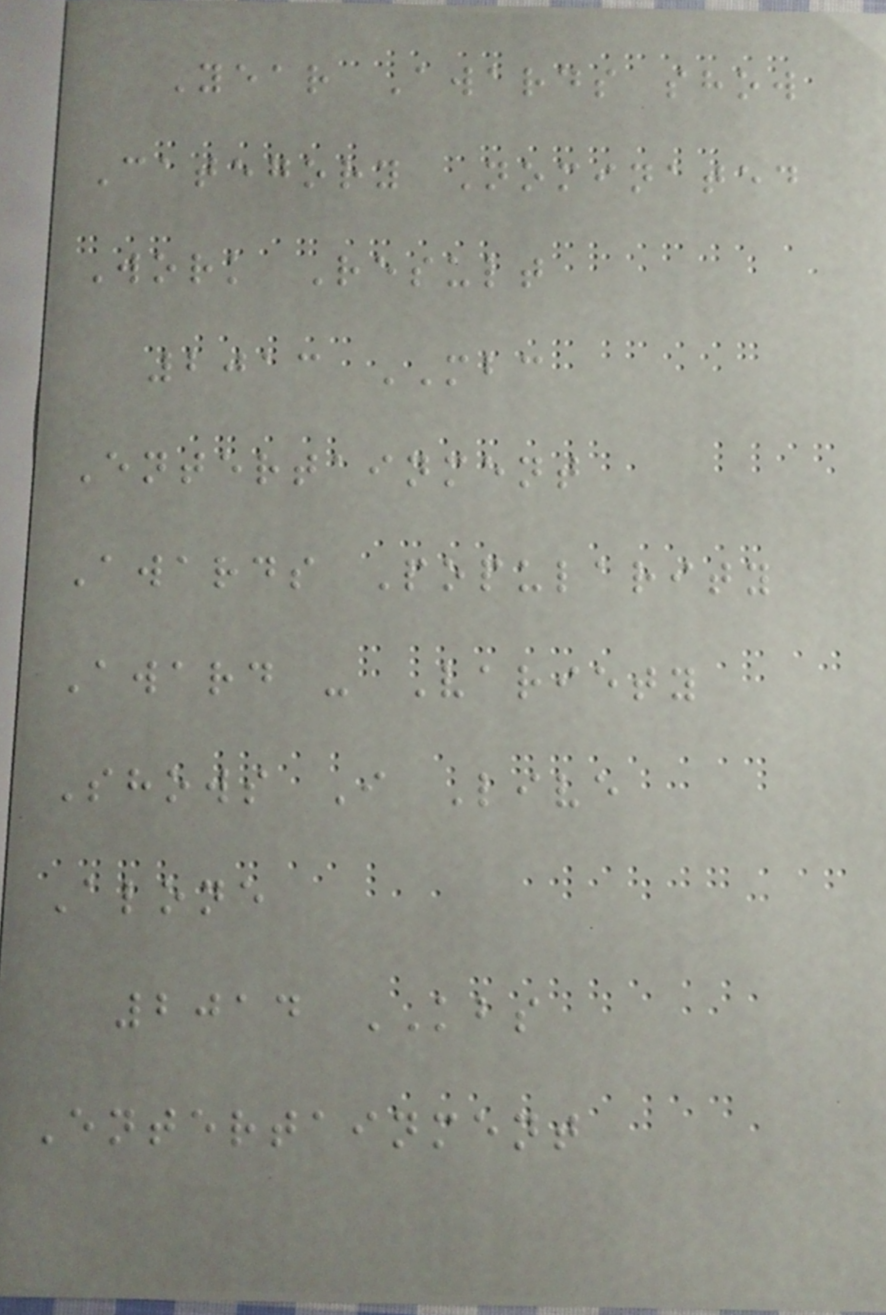Year Awards show
Category Nominated
Work Result
2013 MBC
Entertainment
Awards Popularity
Award - Variety
Shows I Live
Alone
2014 KBS
Entertainment
